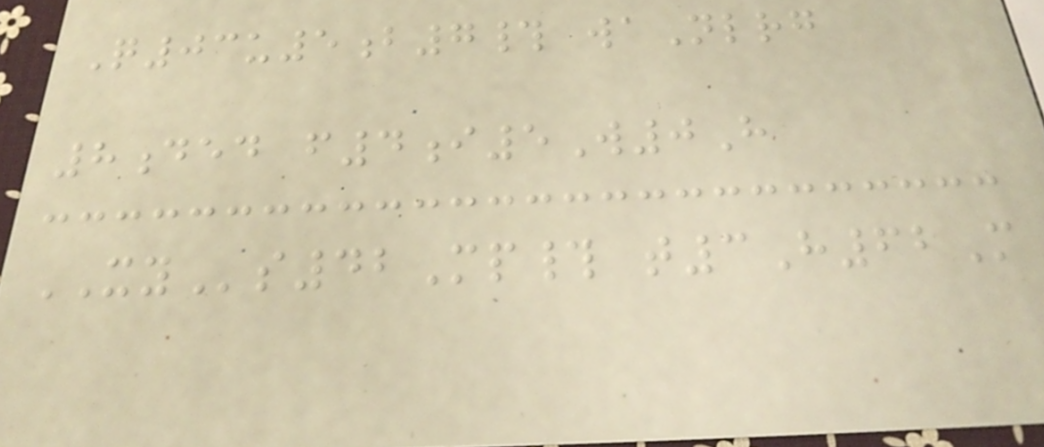Q03u5b7# waNlrg
8ded f4i5W0H
XYs42Mp# t3H62M
